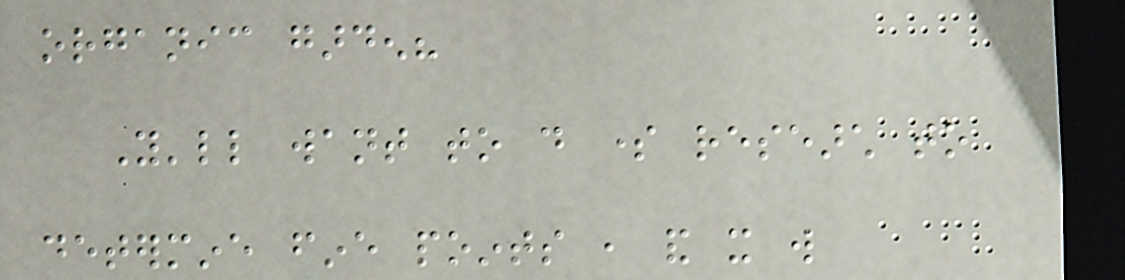organic garden?
You'll want to do some research to
determine fine points , and it will
